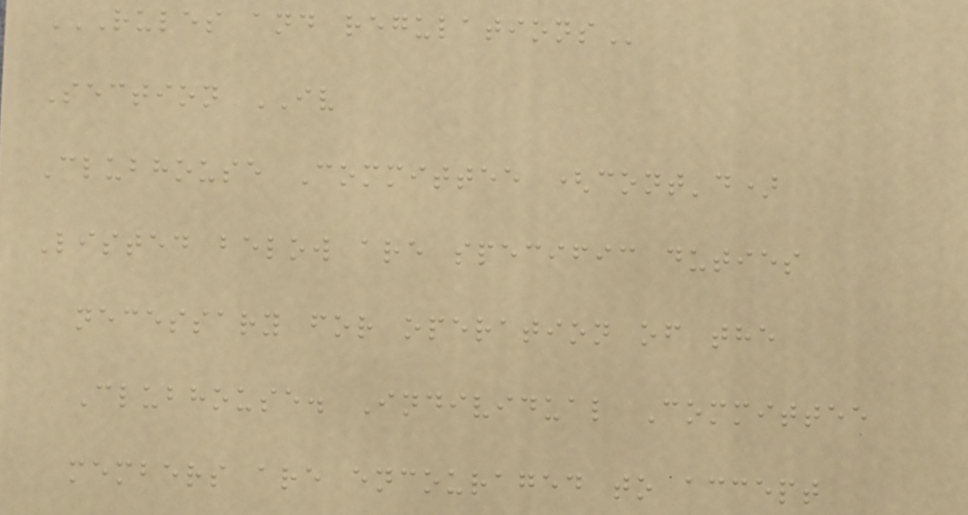RULES AND REGULATIONS
Section IV
Clubhouse Committee (cont'd)
Listed below are specific duties
necessary for operation of the
Clubhouse. Individual Committee
members are encouraged to accept
